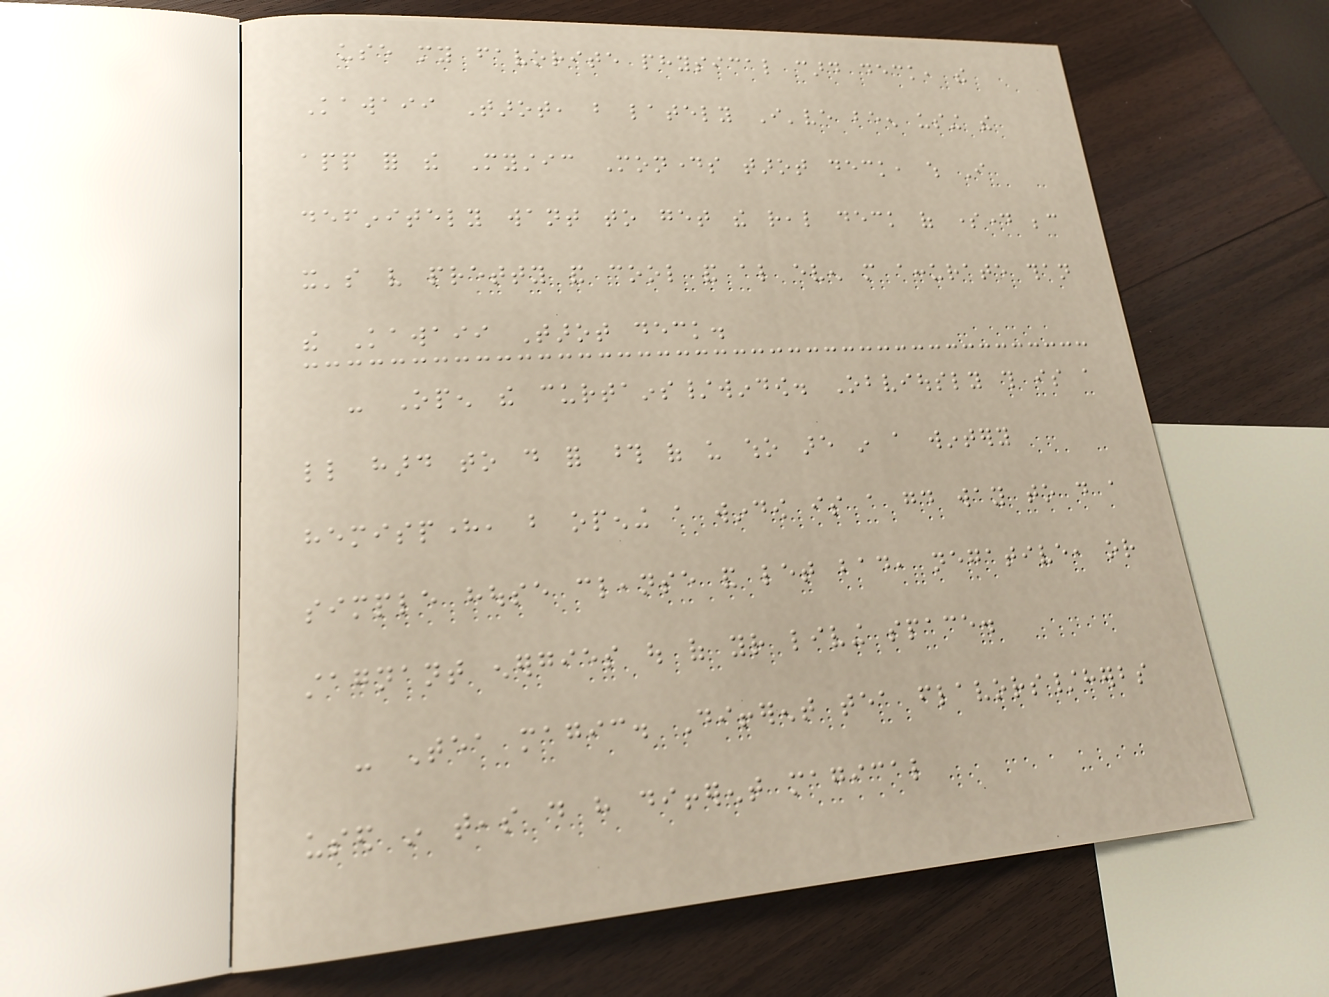use my favorite physical card deck, the
Kawaii Tarot, but lately I've been using the
app for the Mystic Mondays tarot deck, which I
definitely want to get the real deck of someday because
it's very pretty and cool and also even more accurate than
the Kawaii Tarot deck.
- Open the curtains/window. Obviously this is a
little hard to do for those of us who are in a wintery
hemisphere, but opening a window is a good way to do a
simple house cleanse and let bad, negative, or
stagnant energies out of your living space.
- Tea magic. Different tea flavors/herbs
used in teas do have different magical
